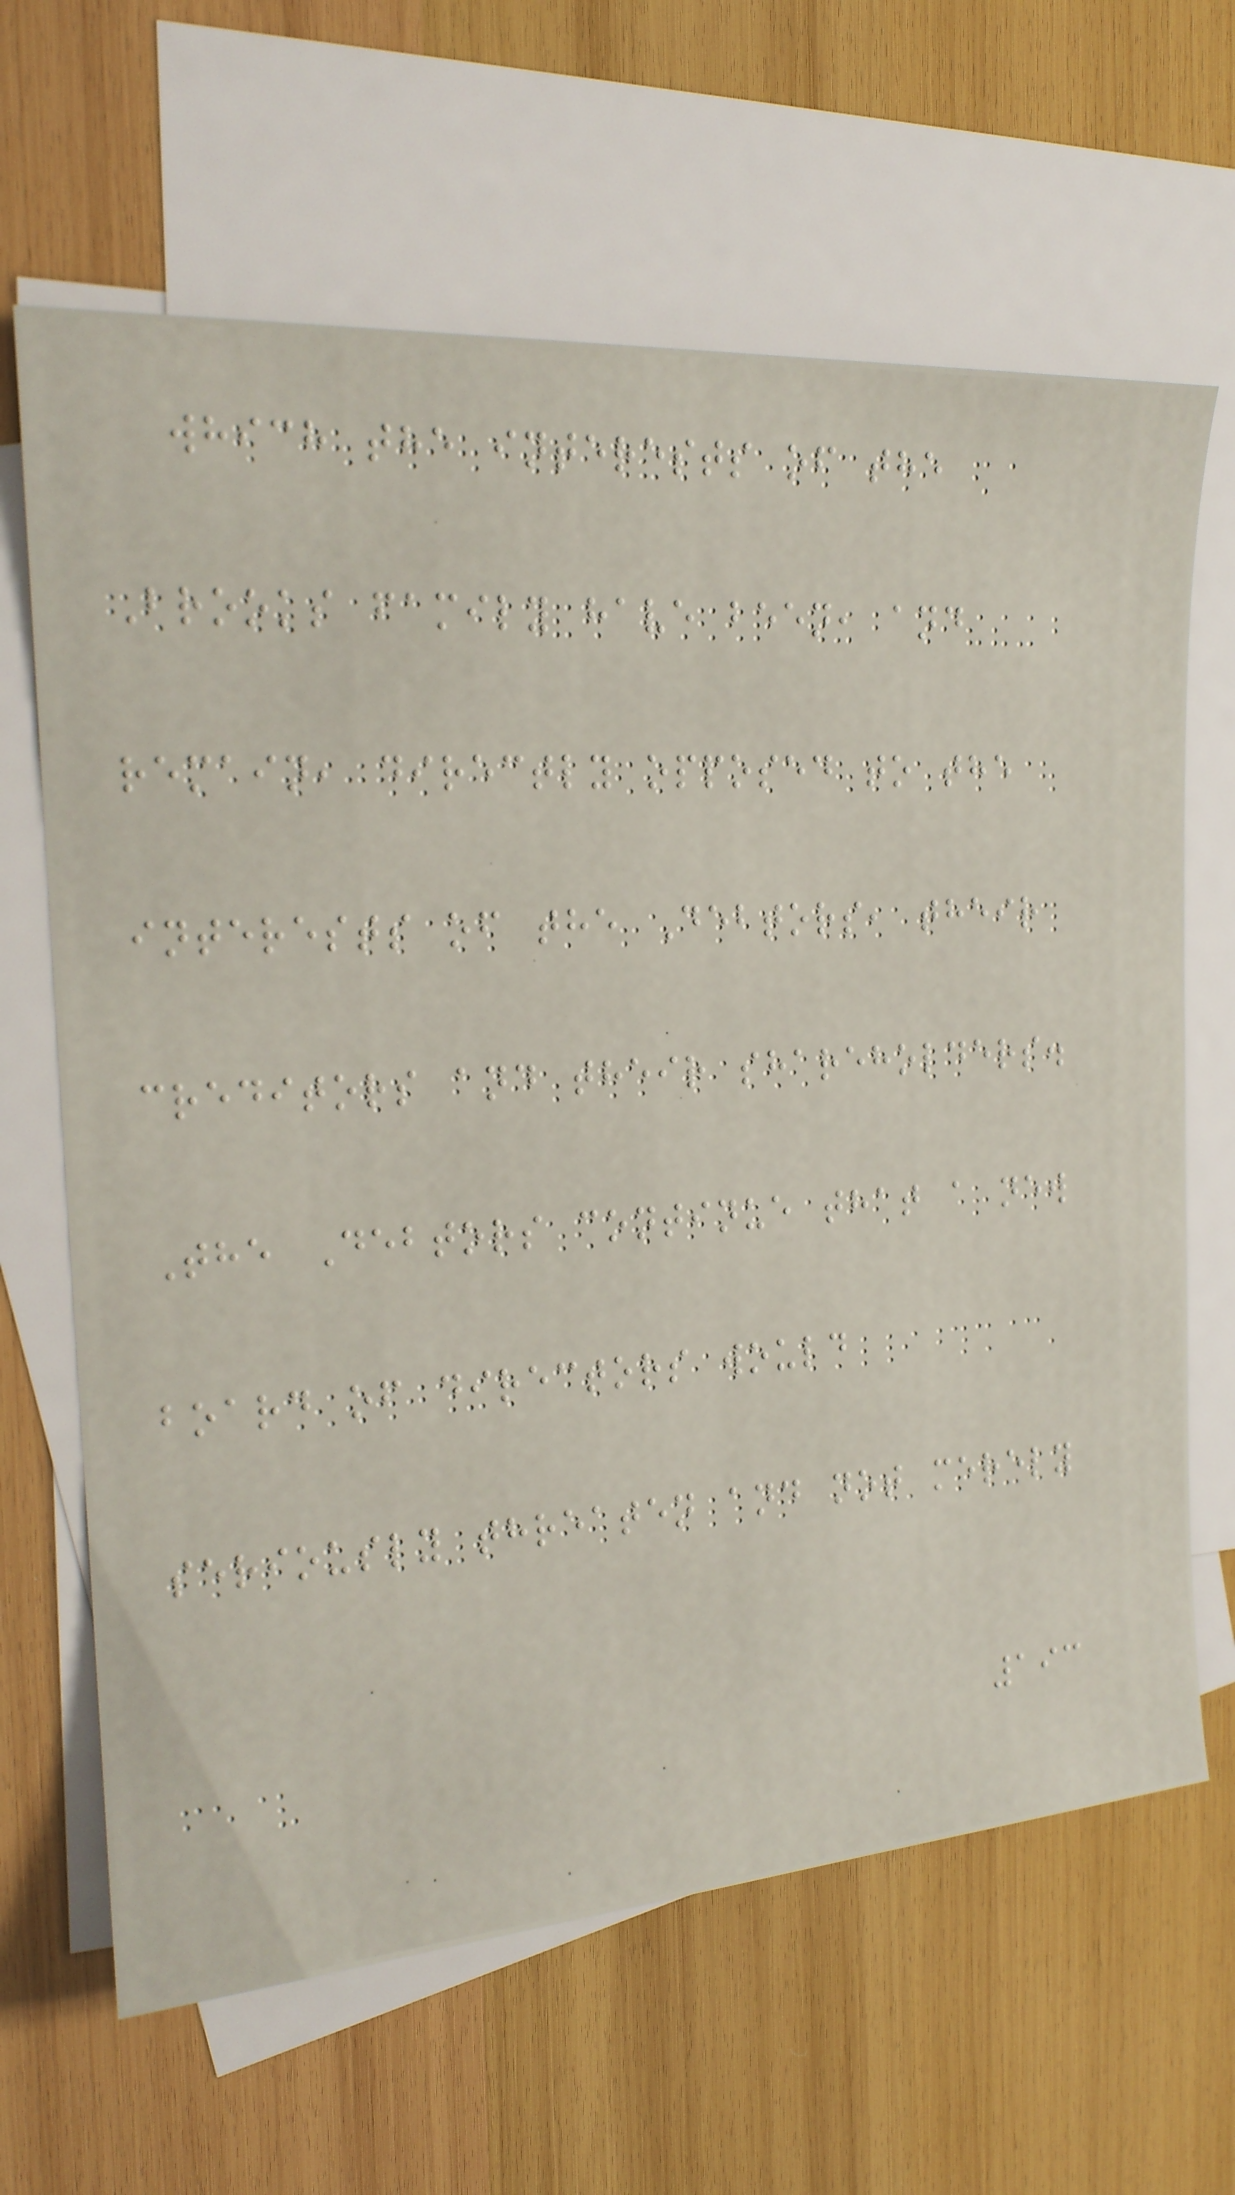which the interests of the
Brooks family have been, and
remain, directly opposed to the
interests of the Debtors, their
creditors and their shareholders.
The Debtors continue that a new
board of directors would
seriously threaten and not merely
193
